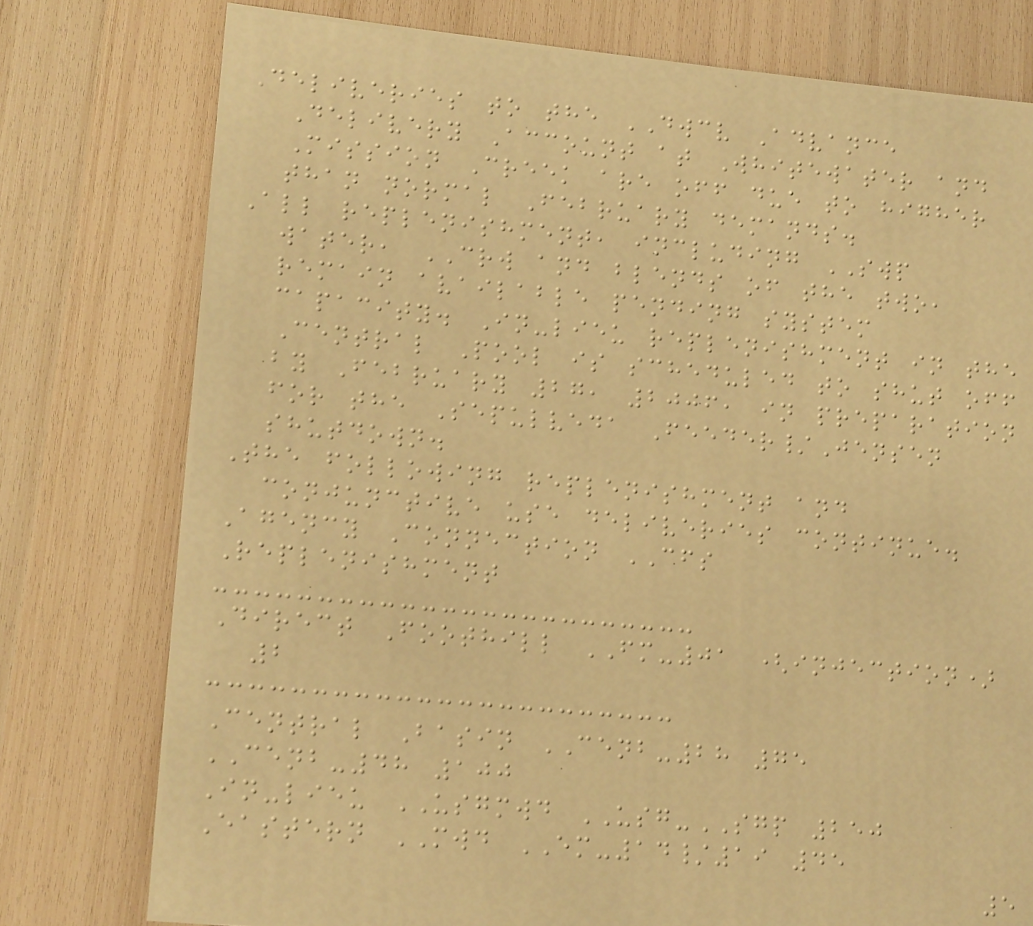Deliveries to the DWCV Advance
Delivery Account at Whitewater and
Mission Creek are off due to higher
than normal February demands.
All replenishment, including SWP
water, CRW and blends of the two,
remain available pending system
capacity. In-lieu replenishment in the
Central Pool is scheduled to shut off
by February 27, 2006, in preparation
for the Sepulveda Feeder/Jensen
shutdown.
The following replenishment and
conjunctive use deliveries continue.
Agency Connection CFS
Replenishment
Direct Foothill FM-01 (injection)
2
Central Basin CENB-28 75
CENB-48 100
In-lieu USGMWD USG-SGP 250
Eastern MWD EM-14/19 45
5
